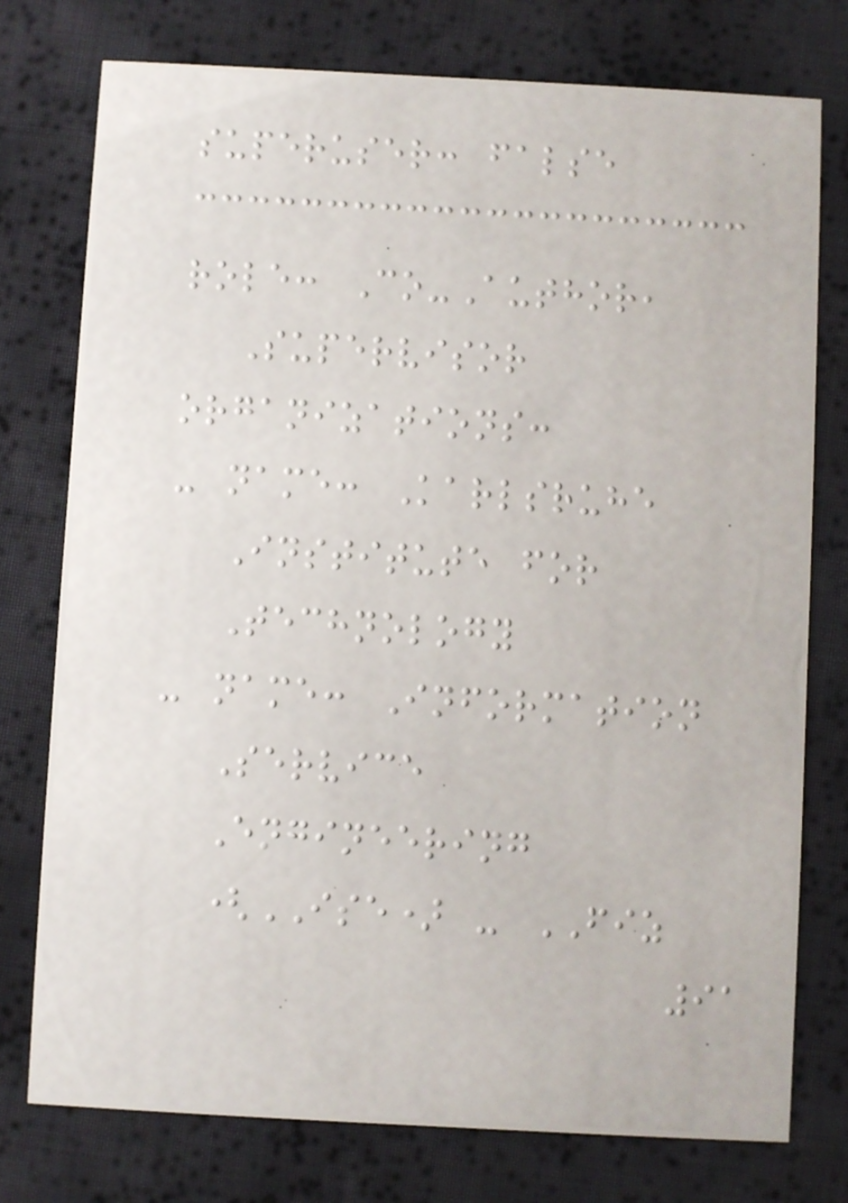superuser: false
role: Co-Author,
Supervisor
organizations:
- name: Karlsruhe
Institute for
Technology
- name: Information
Service
Engineering
(ISE) - FIZ
91
